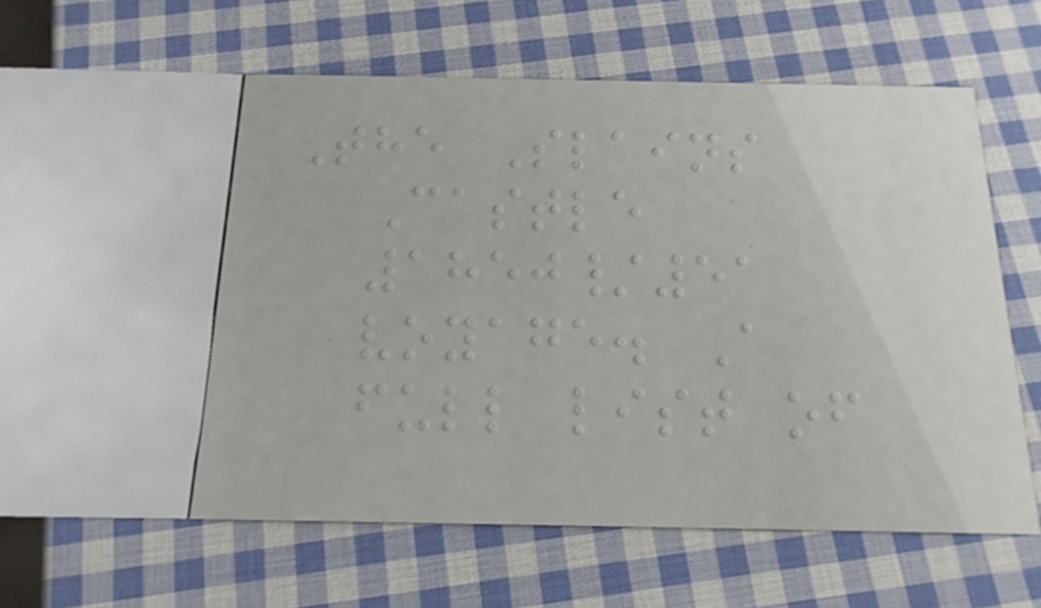The Slains
Castle
1850/51
voyage. A
full list of
